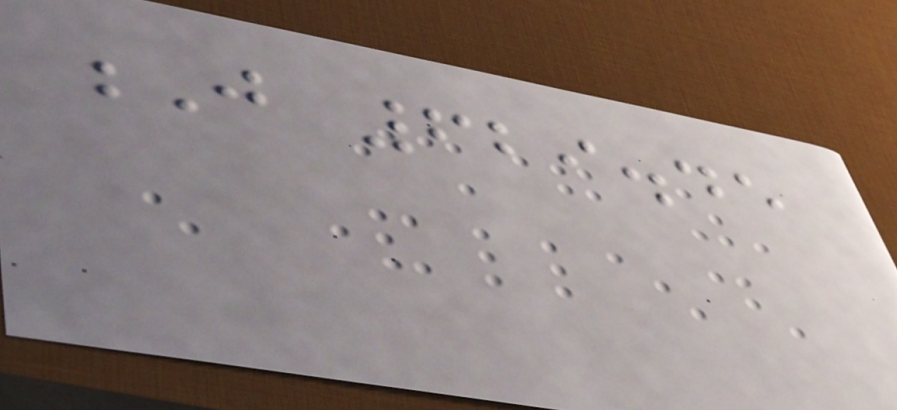J 629.45
